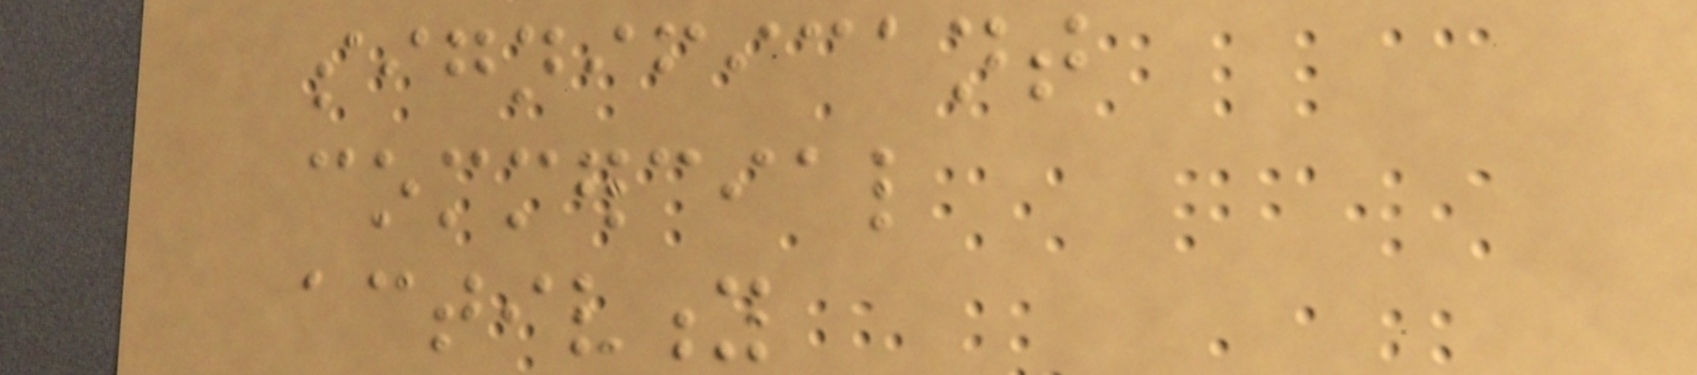significant
commercial
activity
